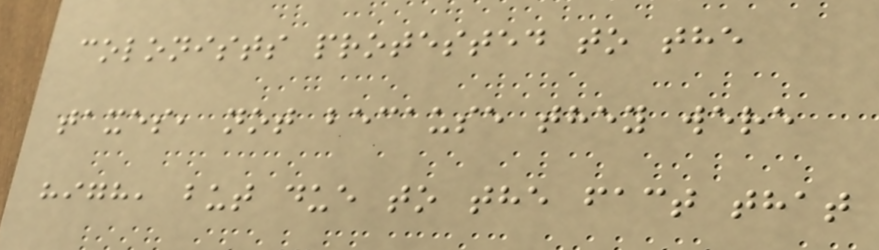colonists protested to the
taxes, not because they were
high, but due to the fact that
